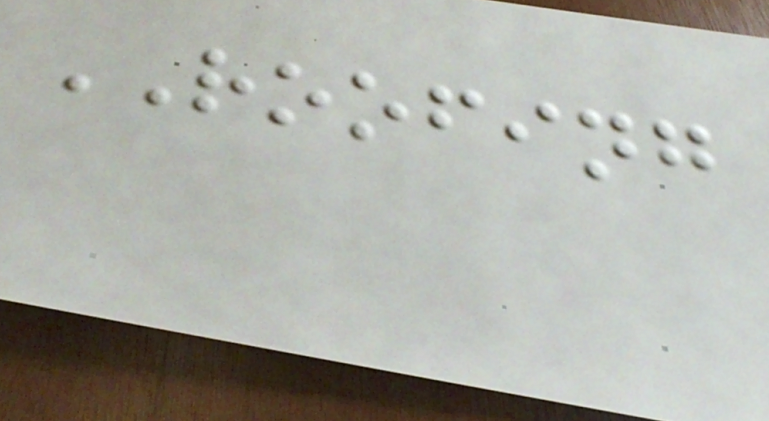ROOFING
